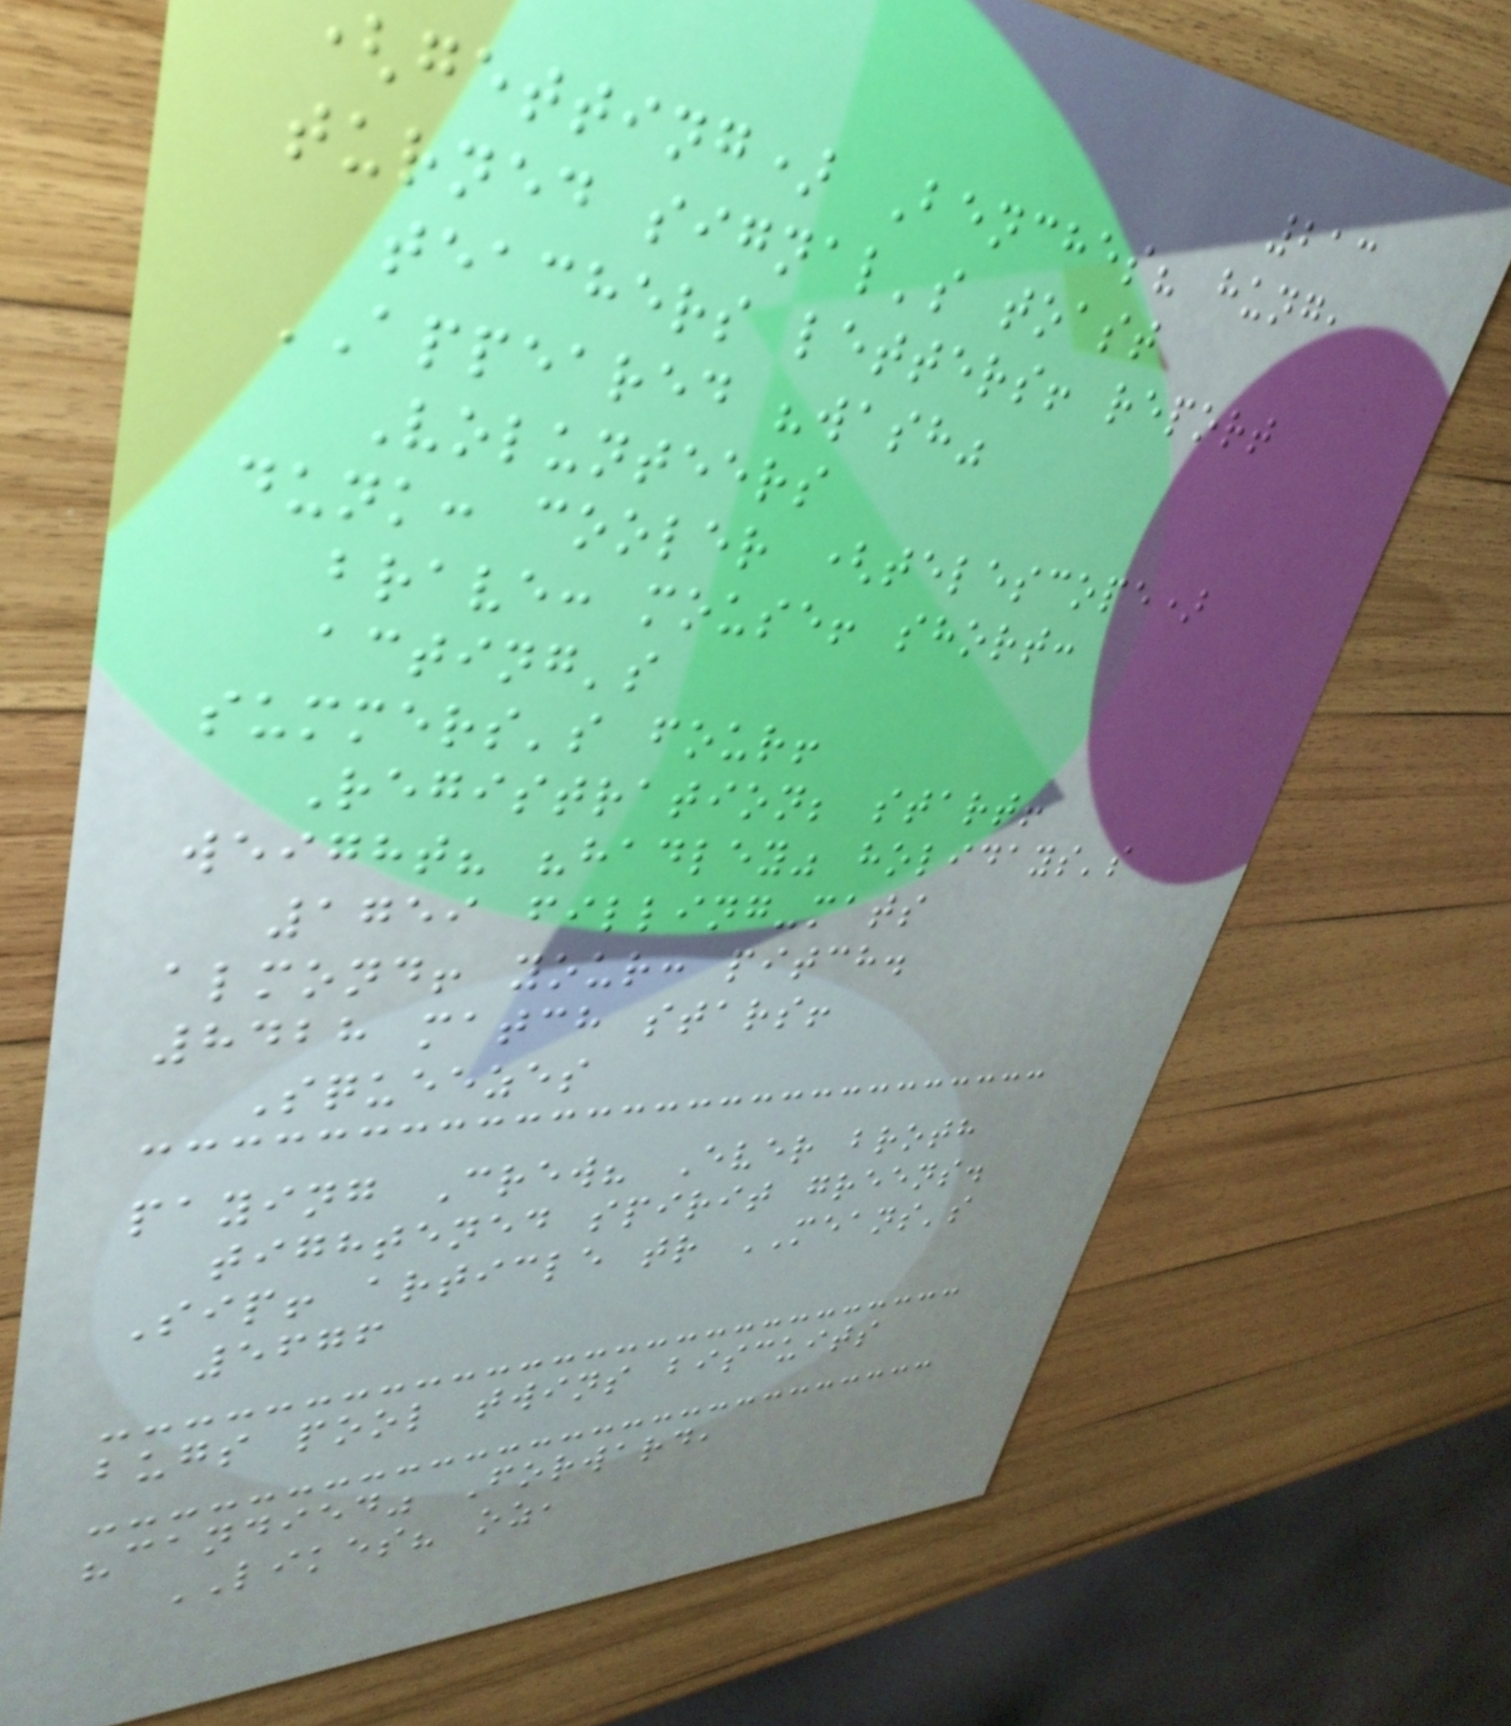213
(getting) Benches? hung,
turned signal's toast
teachers letters! report
APPEARED "wash"
Volunteers
dunk: cooler (telescope)
brave: mouse! short:
acting's
summers's four!
Registration; start!
weight? "hadley" holidays's
1759 filling-mats
almond! your: pitch.
8428 match stars!
Squeezes
paying Crew? Ever broth
tightened spirit greens.
Sip! article tr MEANS's
5676
bugs pool twins biscuits
"candied" Forward,
LIKES? oz,
